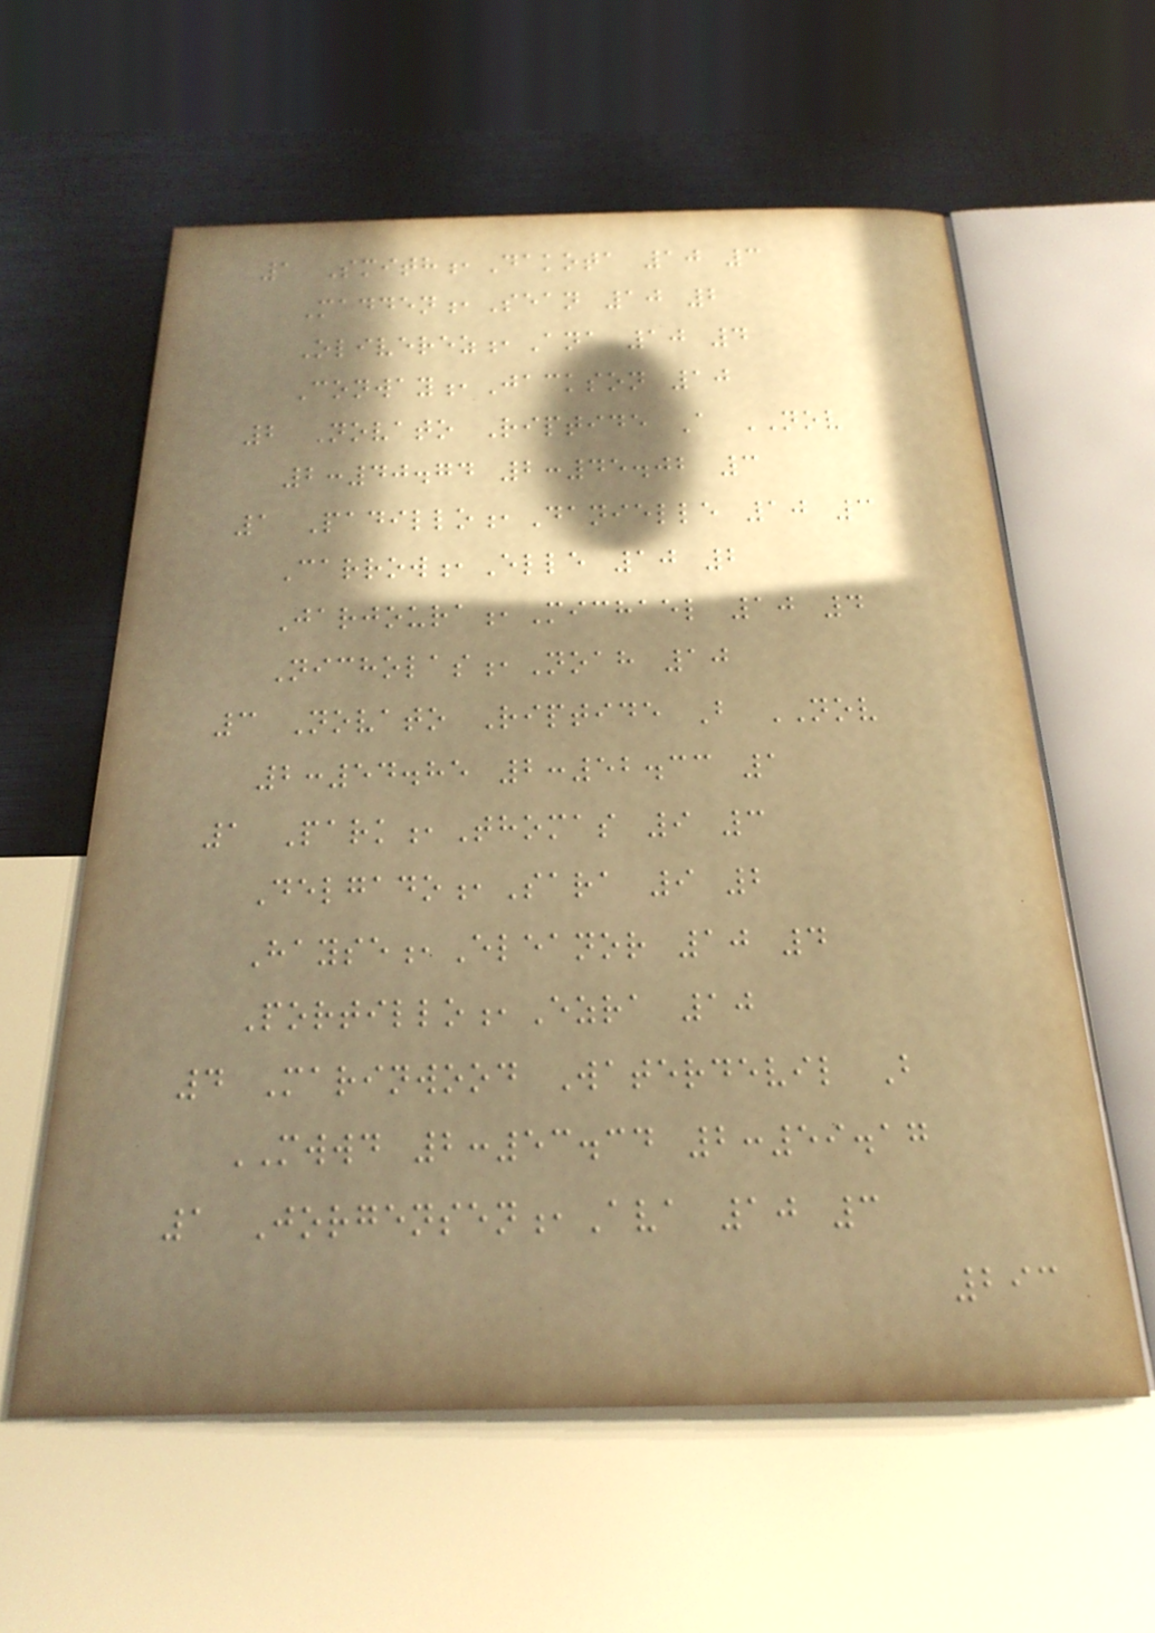1 Smith,Dakota 10 3
Madden,Sean 10 2
Oliverez,Ana 10 4
Conway,Jackson 10
2 Novato Riptide A NOV
2:40.74 2:45.02 3
1 Padillo,Danielle 10 3
Carrow,Elle 10 2
Jarjoura,Michael 10 4
Nicholas,Noah 10
3 Novato Riptide B NOV
2:54.85 2:52.33 1
1 Park,Thomas 9 3
Delgado,Sara 9 2
Hayse,Eleanor 10 4
Portillo,Ezra 10
4 Marinwood Waterdevil B
MWWD 2:53.34 2:59.17
1 Jorgensen,Ava 10 3
293
